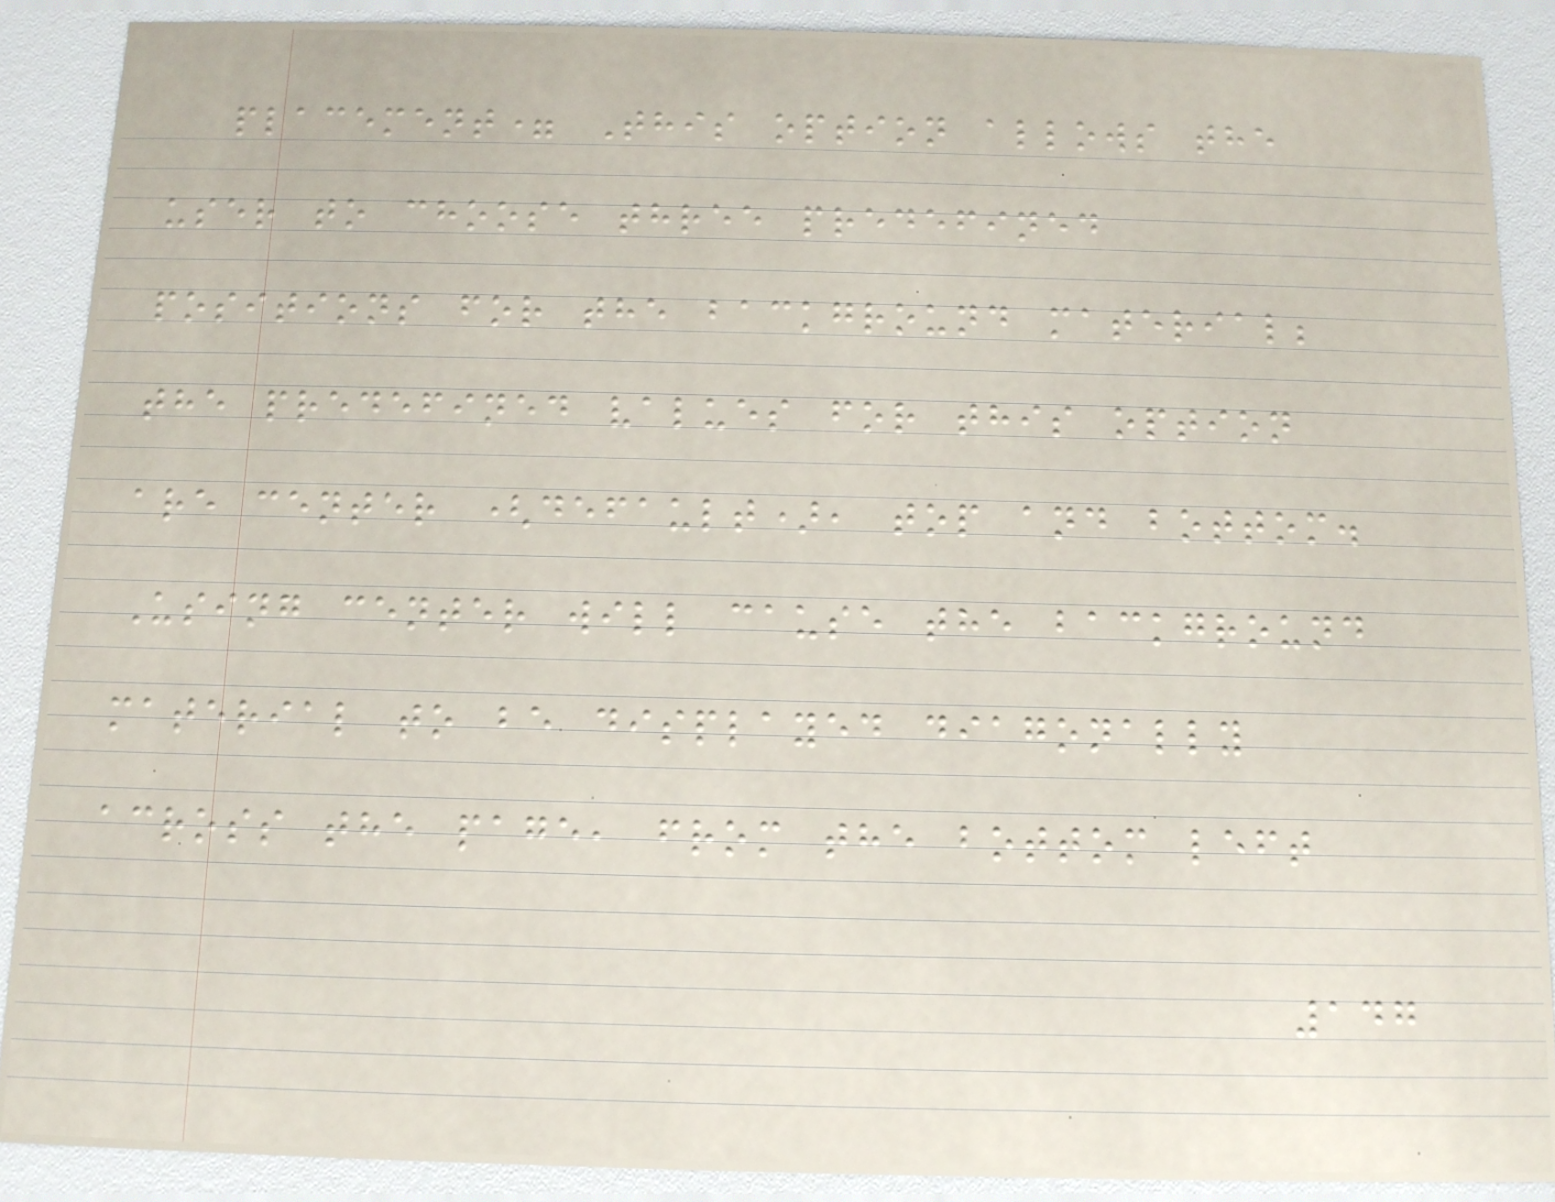placement= This option allows the
user to choose three predefined
positions for the background material;
the predefined values for this option
are center (default), top and bottom.
Using center will cause the background
material to be displayed diagonally
across the page, from the bottom left
147
